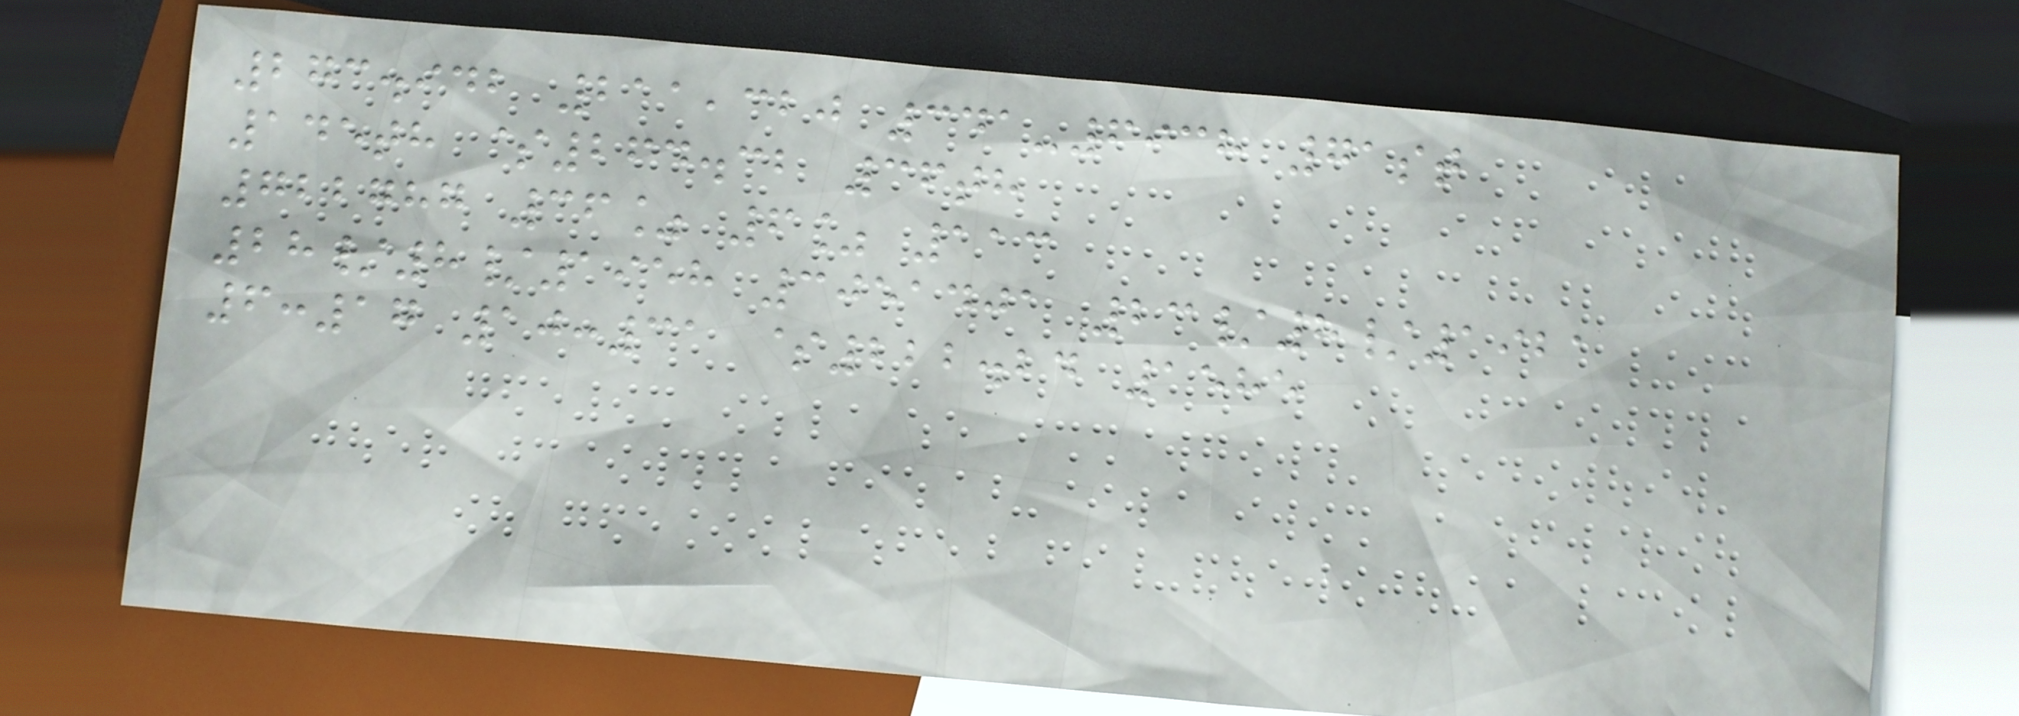273.942 211,320 341-6938 71st
145th $264.32 36th
722787 36% 6% 113
28/8/1958 3051401 23/8/1921
6:17 10:31 $222.24 1585
